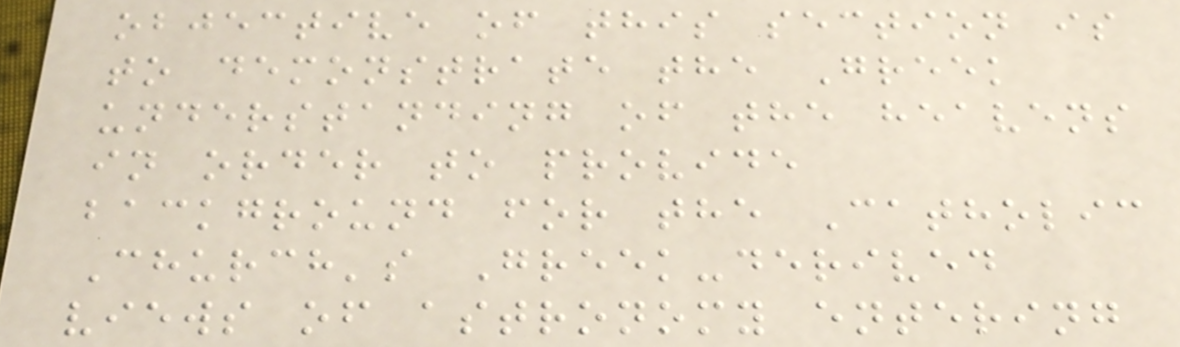objective of this section is
to demonstrate the Greek
understanding of the heavens
in order to provide
background for the Catholic
Church's Greek-derived
views of astronomy entering
